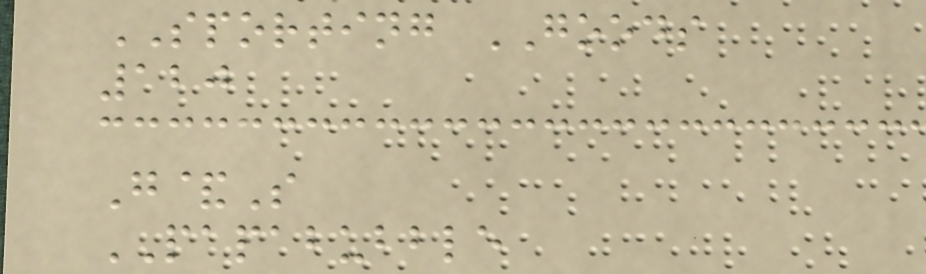SPORTING GOODS
120
G&S
PAPABUBBLE
